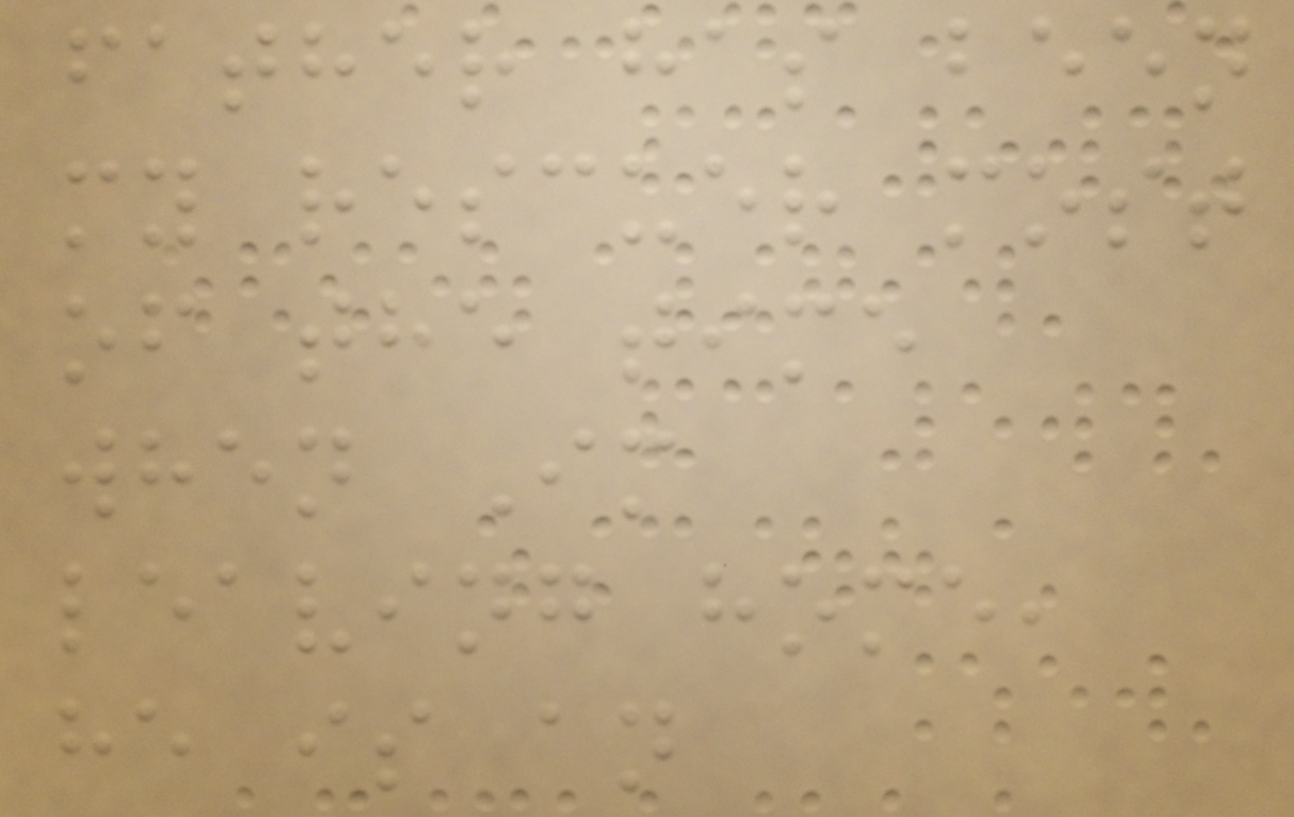father has been
my rescuer most
of the time
when Im
leaving home,
he is an
